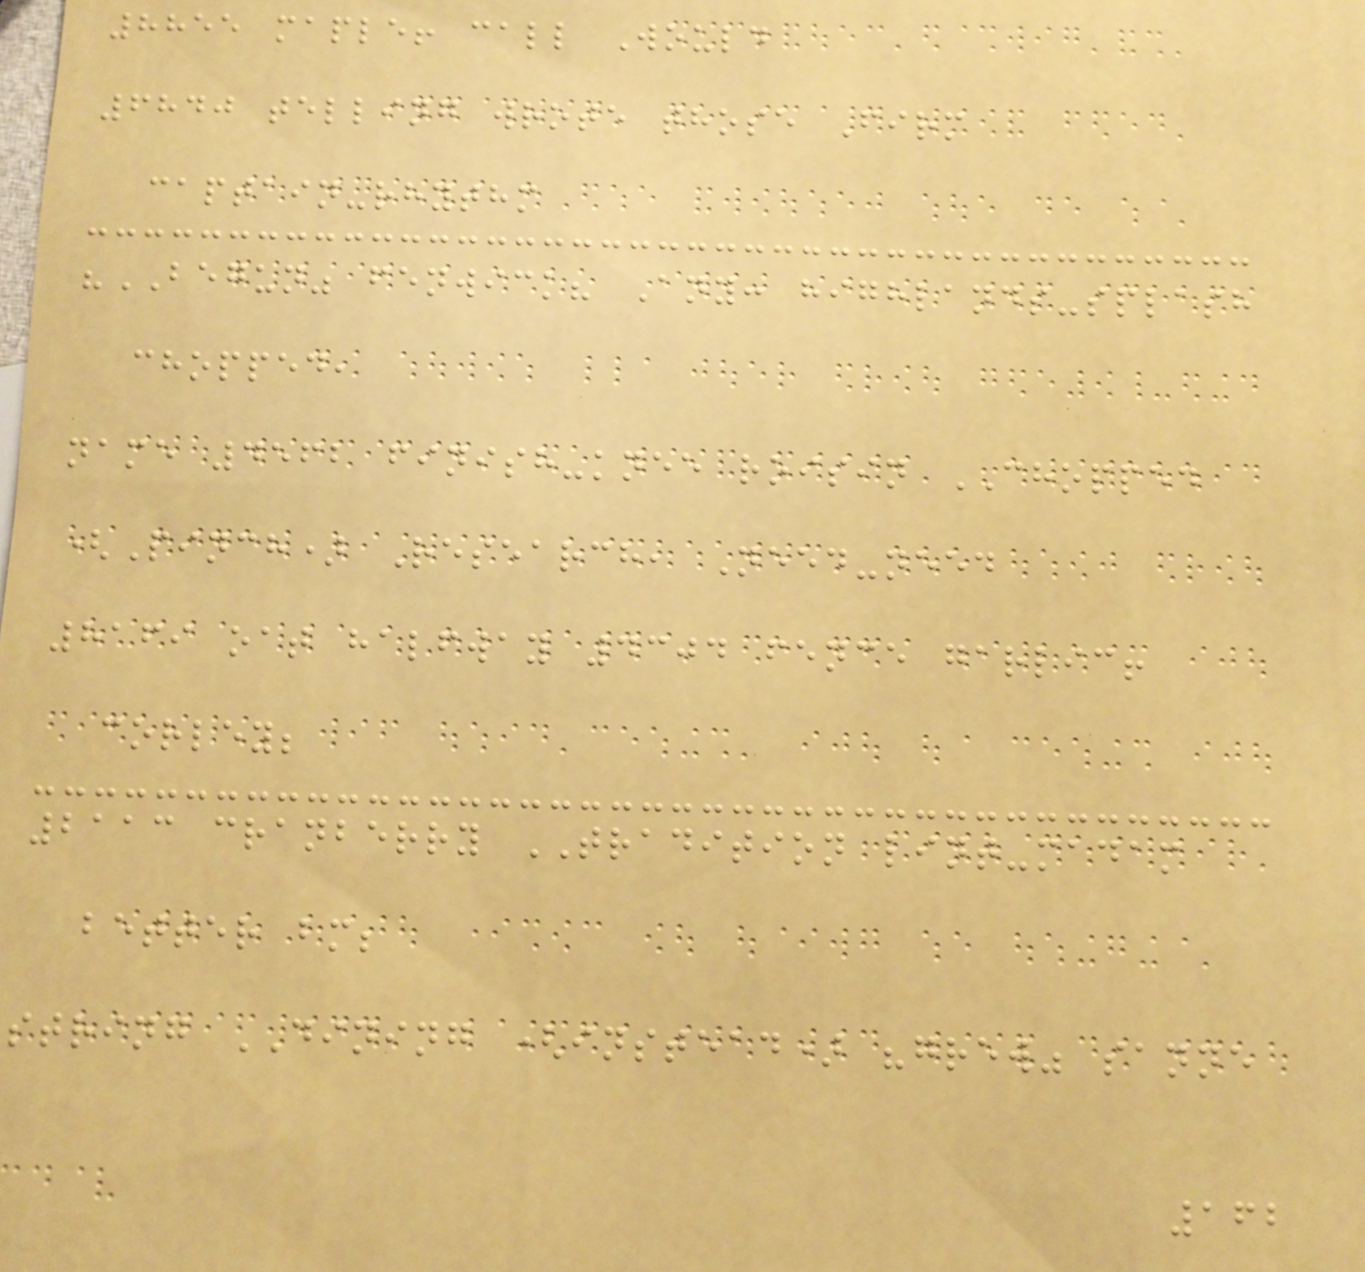8855 maple! call Would
6840 telling wrote those Firm
captain-rhythm
"BEGUN" fenwick? Any: highlands-splash
chopped,
name 4562 finish-knee roisin CHOPPED
(Pinch) Research, Need-need
8169 oat halfway 4304 fence garlic!
corley;
2113 cranberry TRADITION lint-madam
better bm;
string DINING (instead) "grew" sanne
162
